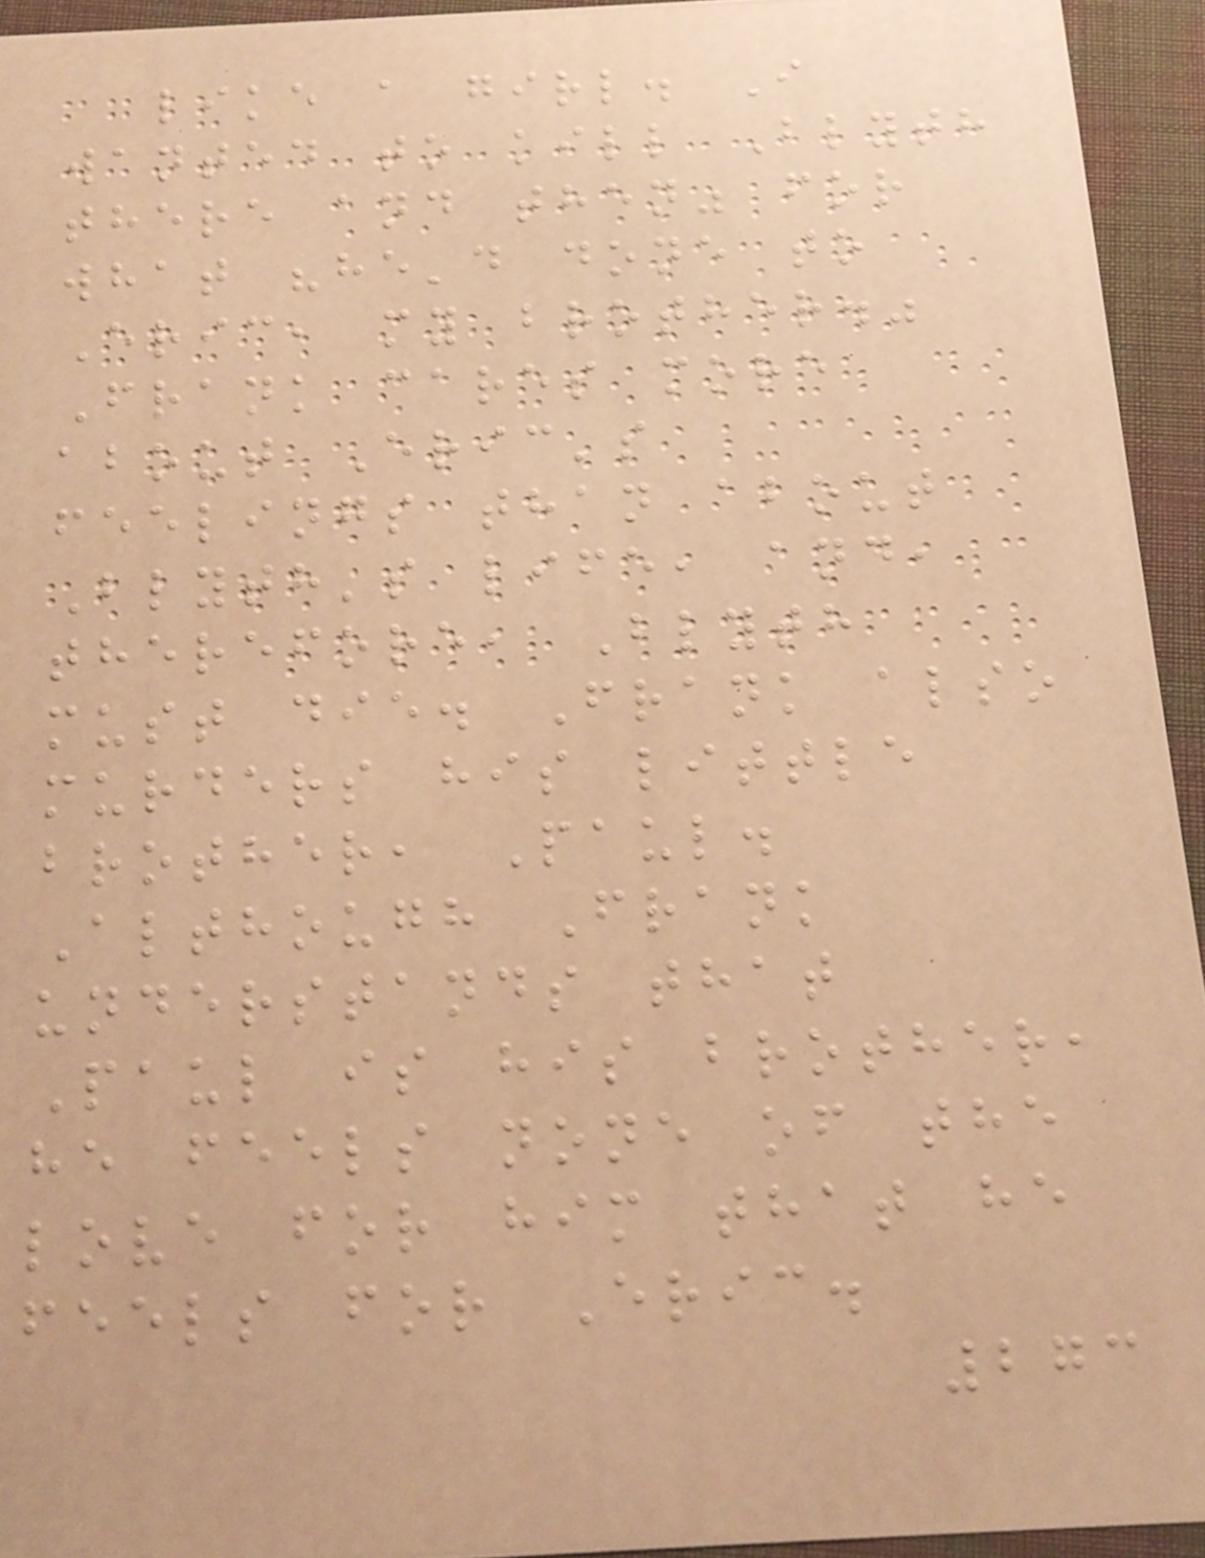like a girl. I
wanted to kill Blyth
there and then" for
what "he'd done to
Eric, my brother."
Frank cares more
about Eric's
feelings than about
Blyth's life, and,
therefore, Blyth
must die. Frank also
murders his little
brother, Paul.
Although Frank
understands that
Paul is his brother,
he feels none of the
love for him that he
feels for Eric.
273
